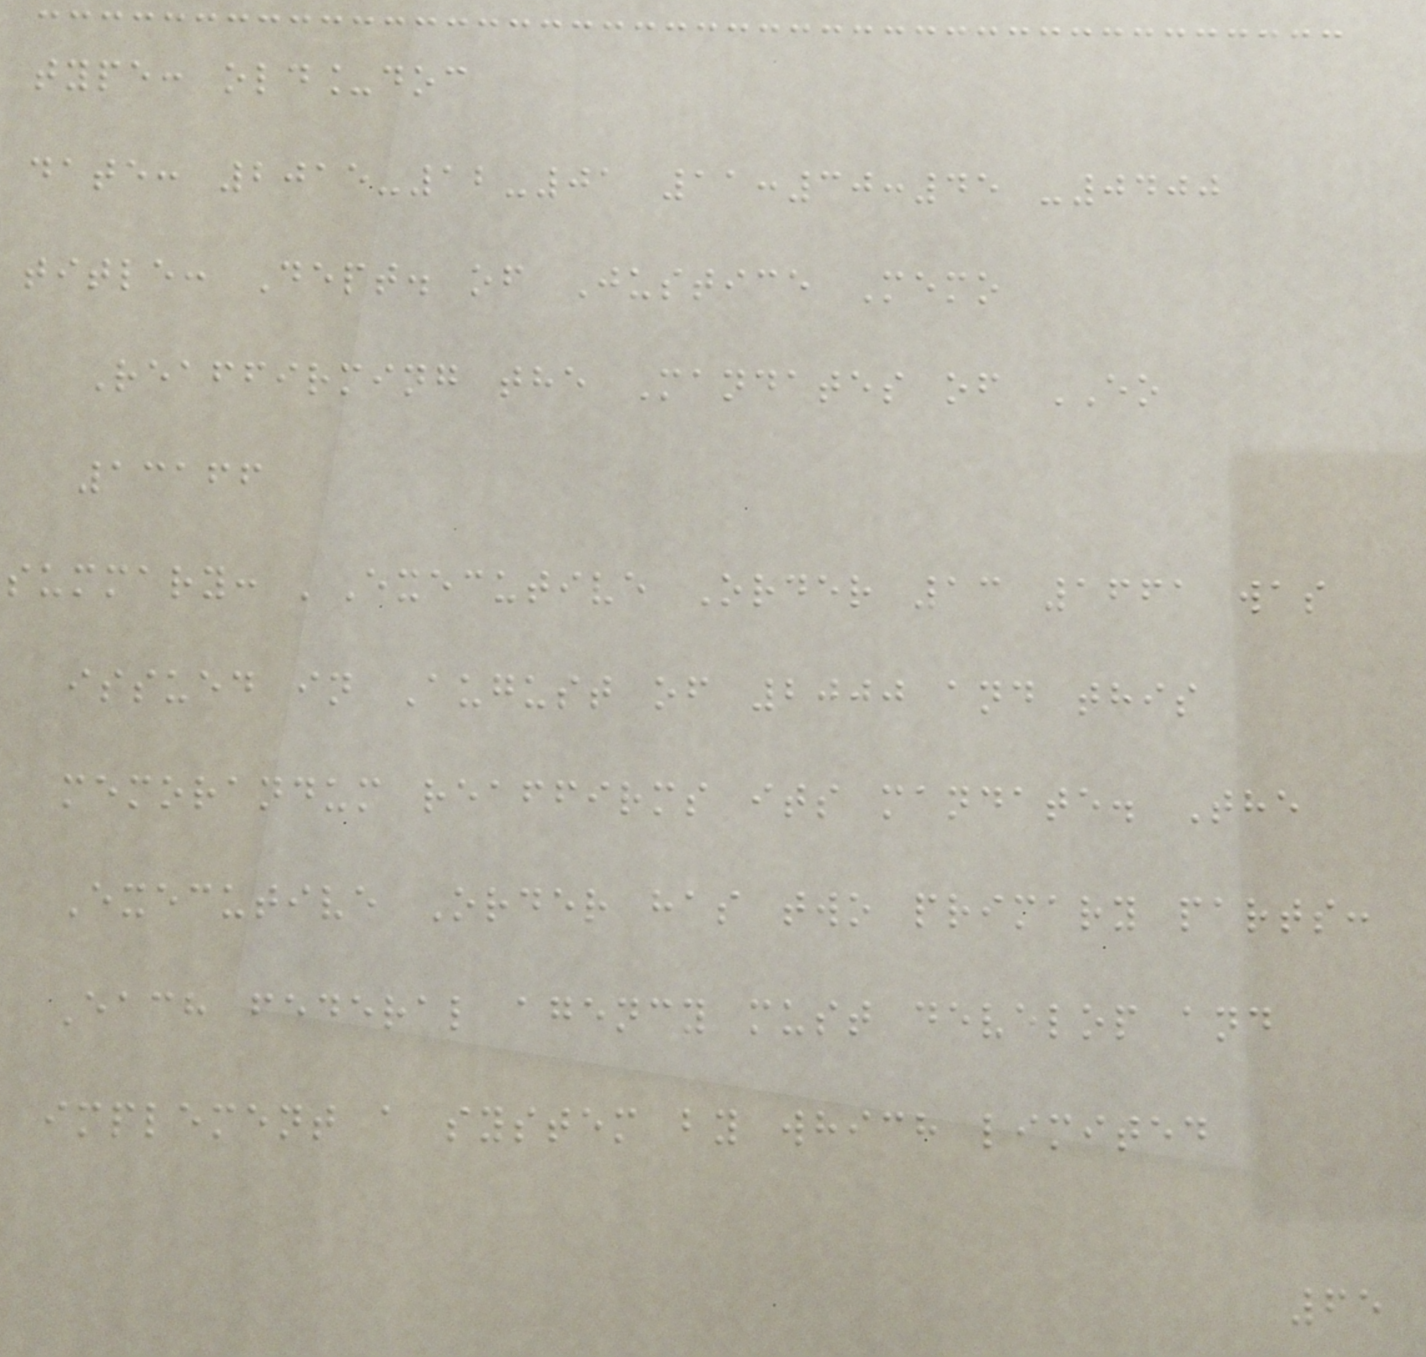type: old_doc
date: 2015-12-01 11:30:45 -0400
title: Dept. of Justice Memo
Reaffirming the Mandates of EO
13166
summary: 'Executive Order 13 1661 was
issued in August of 2000 and this
memorandum reaffirms its mandate. The
Executive Order has two primary parts:
Each federal agency must develop and
implement a system by which limited
65
